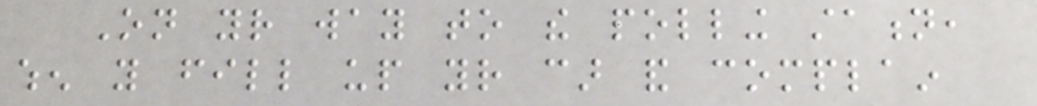On your way to the polling station,
when you fill up your car and complain
